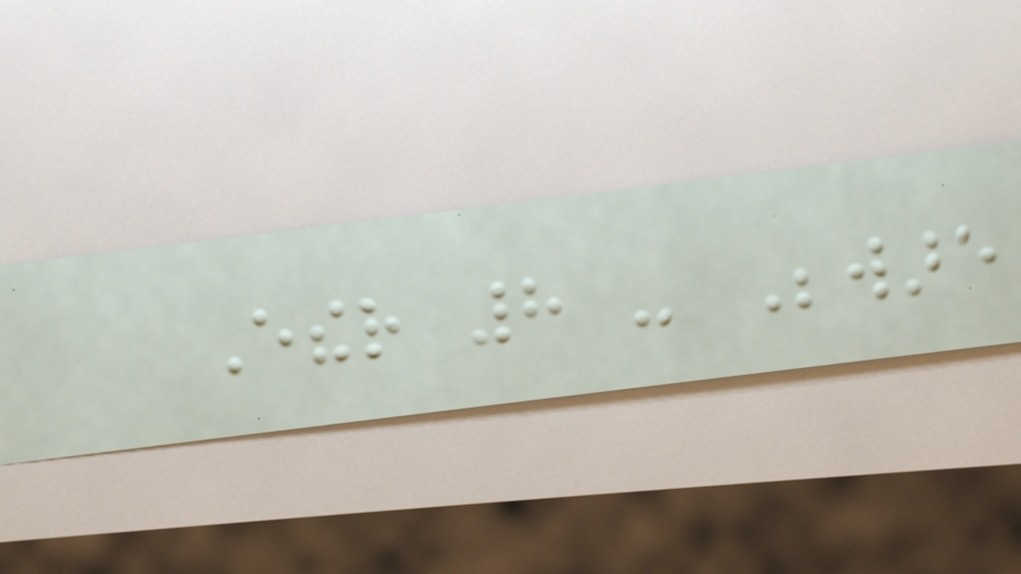Ether 8 - Beware
